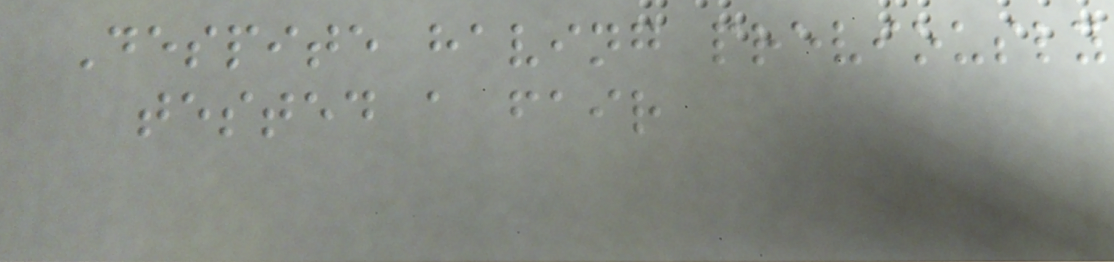Despite having previously
tested a fair
